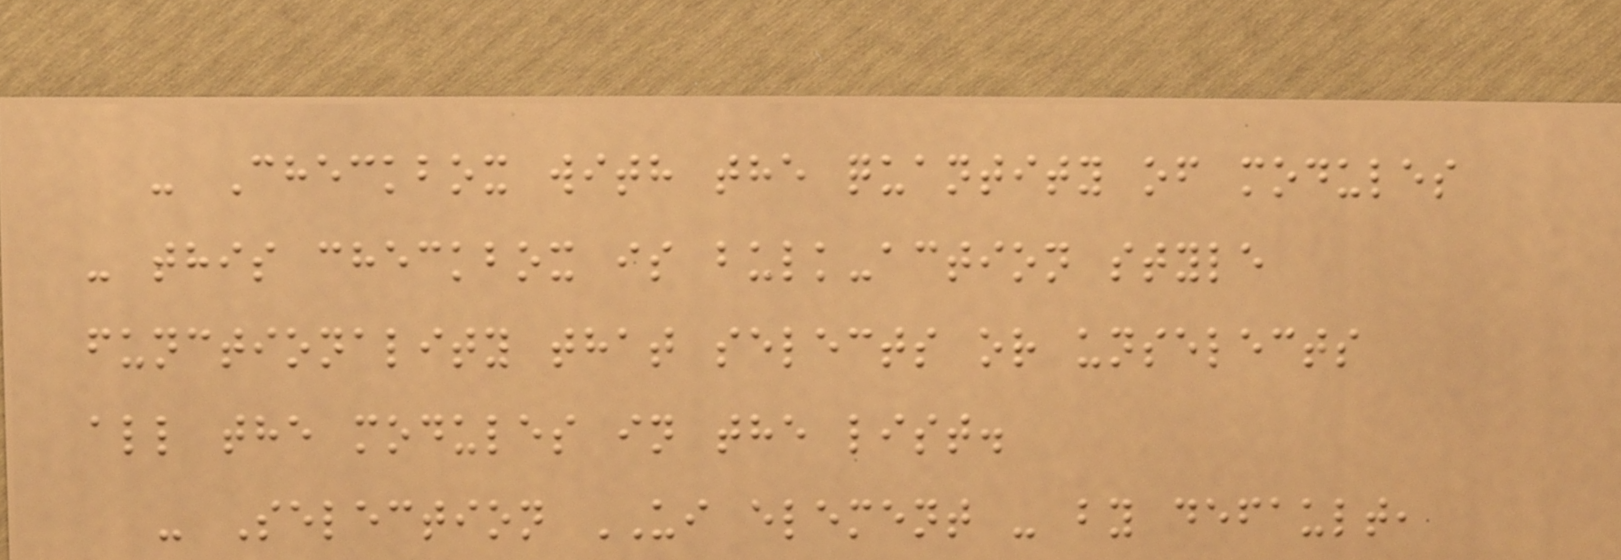- Checkbox with the quantity of modules
- this checkbox is bulk-action style
functionality that selects or unselects
all the modules in the list.
- Selection UI element - by default,
